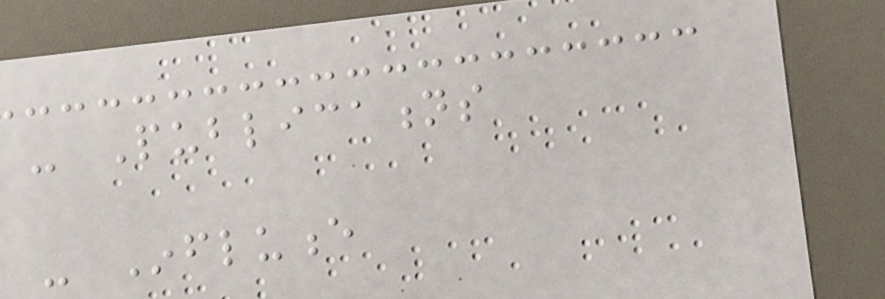- Publications
- Influence
